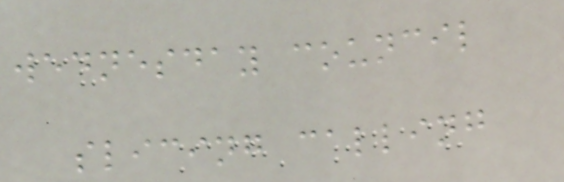wednesday council
slicing calling
